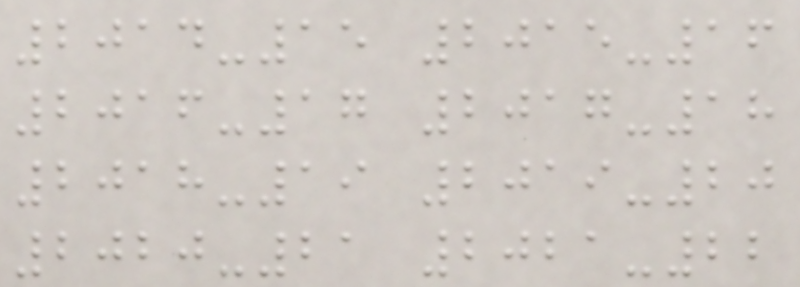2014-15 2015-16
2016-17 2017-18
2018-19 2019-20
2020-21 2021-22
